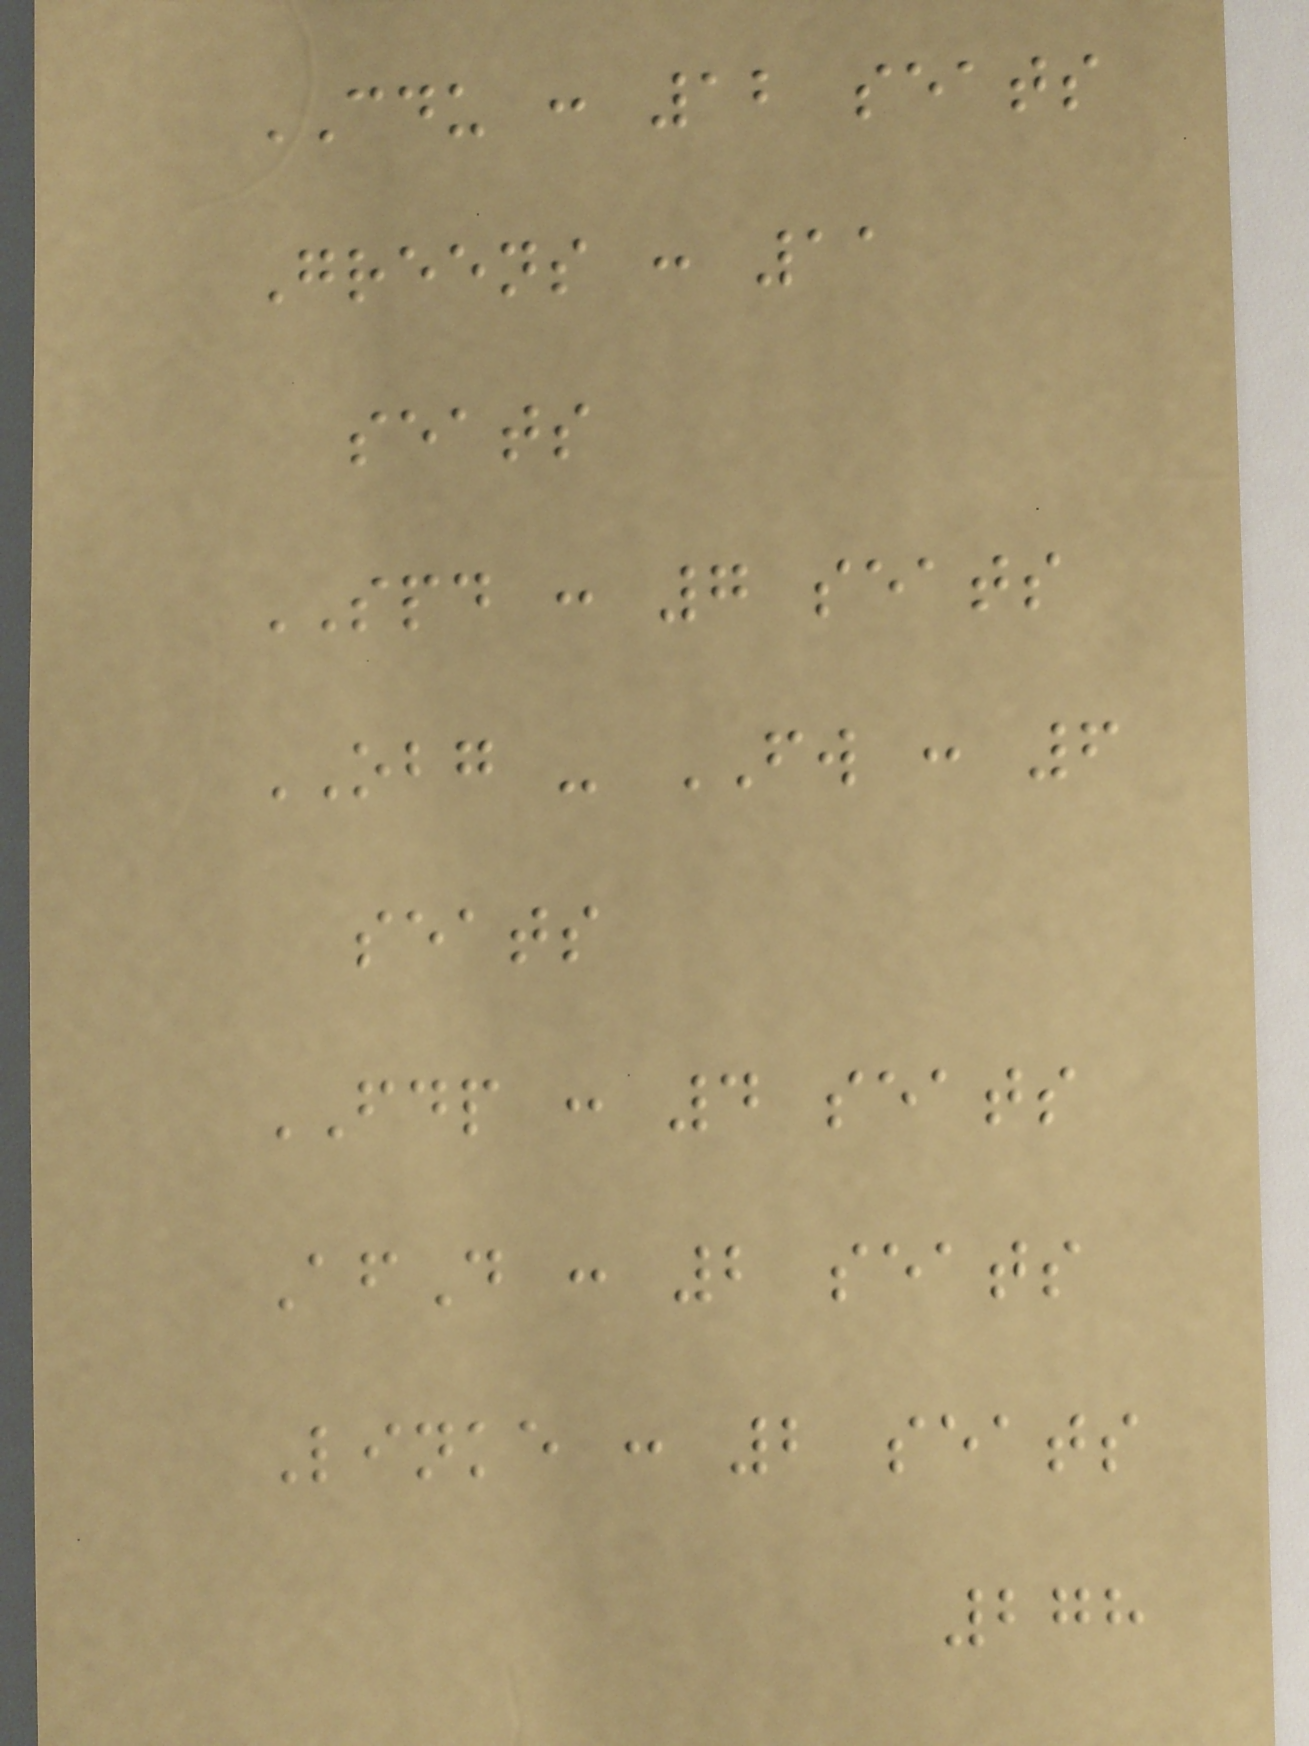CDU : 12 seats
Greens : 11
seats
SPD : 7 seats
OBG - FW : 6
seats
FDP : 4 seats
AfD : 2 seats
Linke : 2 seats
278
